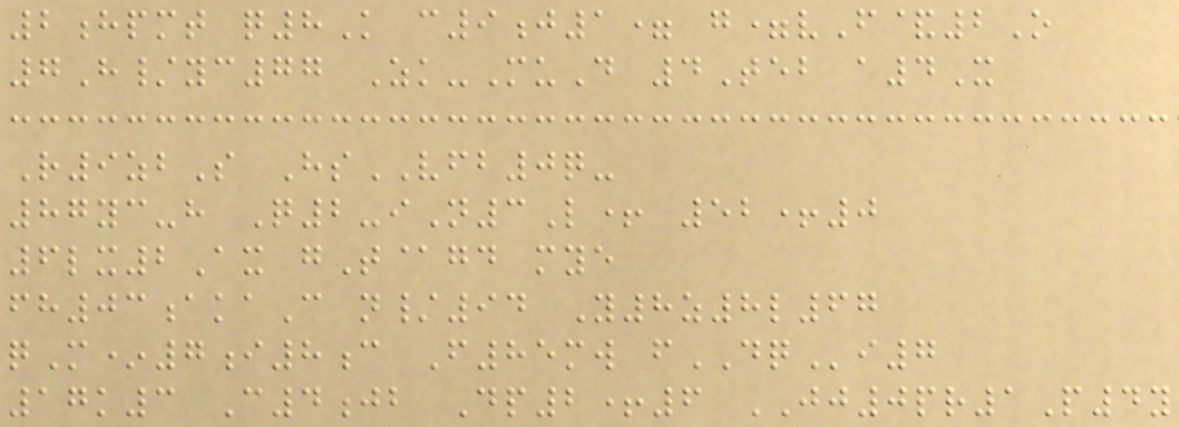2hpmt q8K c9j1= g=vF&2O
7H/yc77 Zk-MuD 4Teb a4X
R9zbS HsVFB0q-
87yc-h Q2-iN3L+ 52+0
6lx2Ax gT@gd mye
fh03akaC n/94 Y8z8l67
qM*7i8c F85mw fDQi7
17k3 C4jb Dp2+6 JJ0pr1P4y
